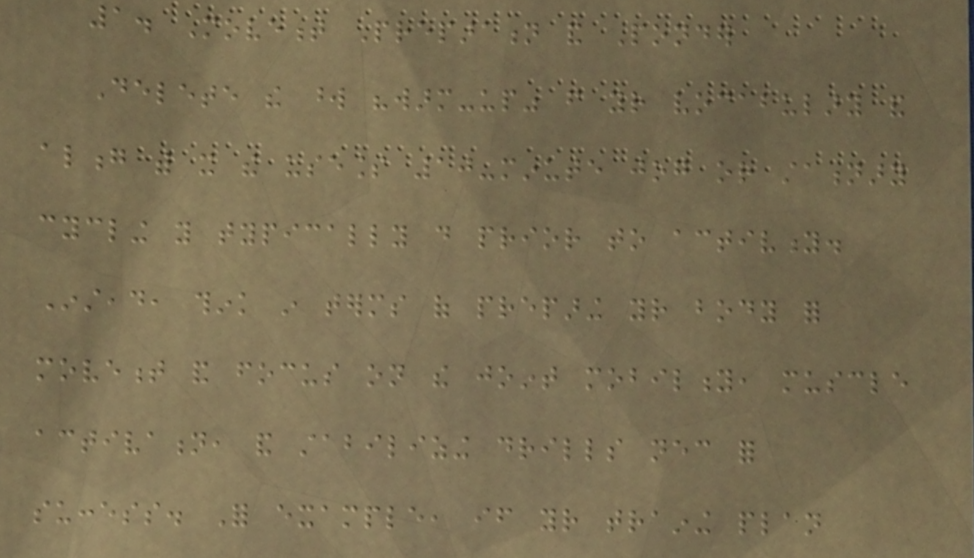1. Movement Preparation and Ponder
Delete the word "warm-up" from your vocabulary and
along with it the useless 10-minute jog or stationary
cycling you typically do prior to activity.
Instead, think in terms of preparing your body for
movement and focus on the joint mobility, muscle
activation, and stabilizing drills necessary for
success. For example, if your training plan
